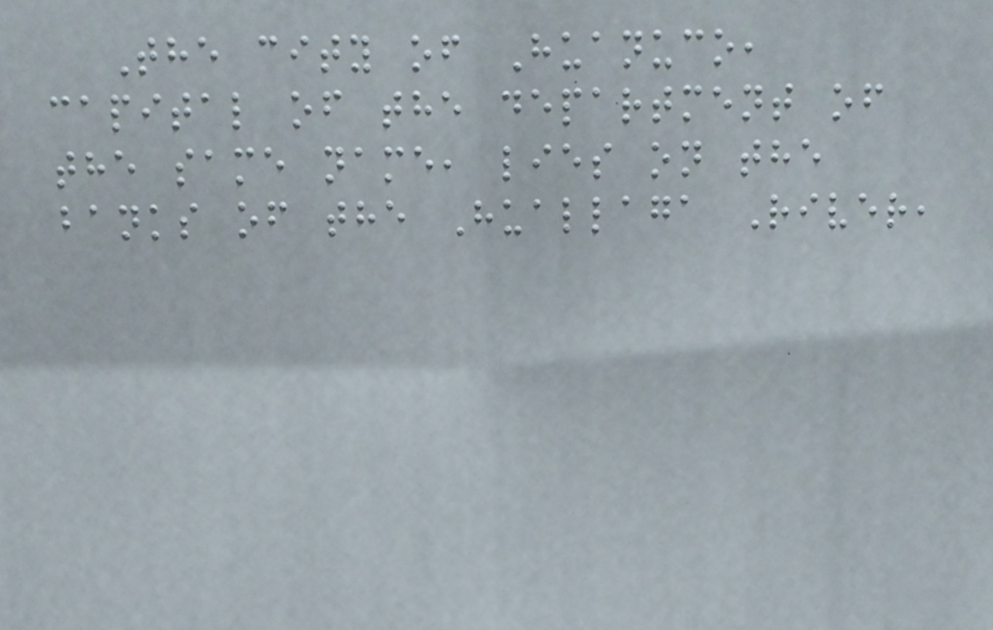The city of Huanuco,
capital of the department of
the same name, lies on the
banks of the Huallaga River,
